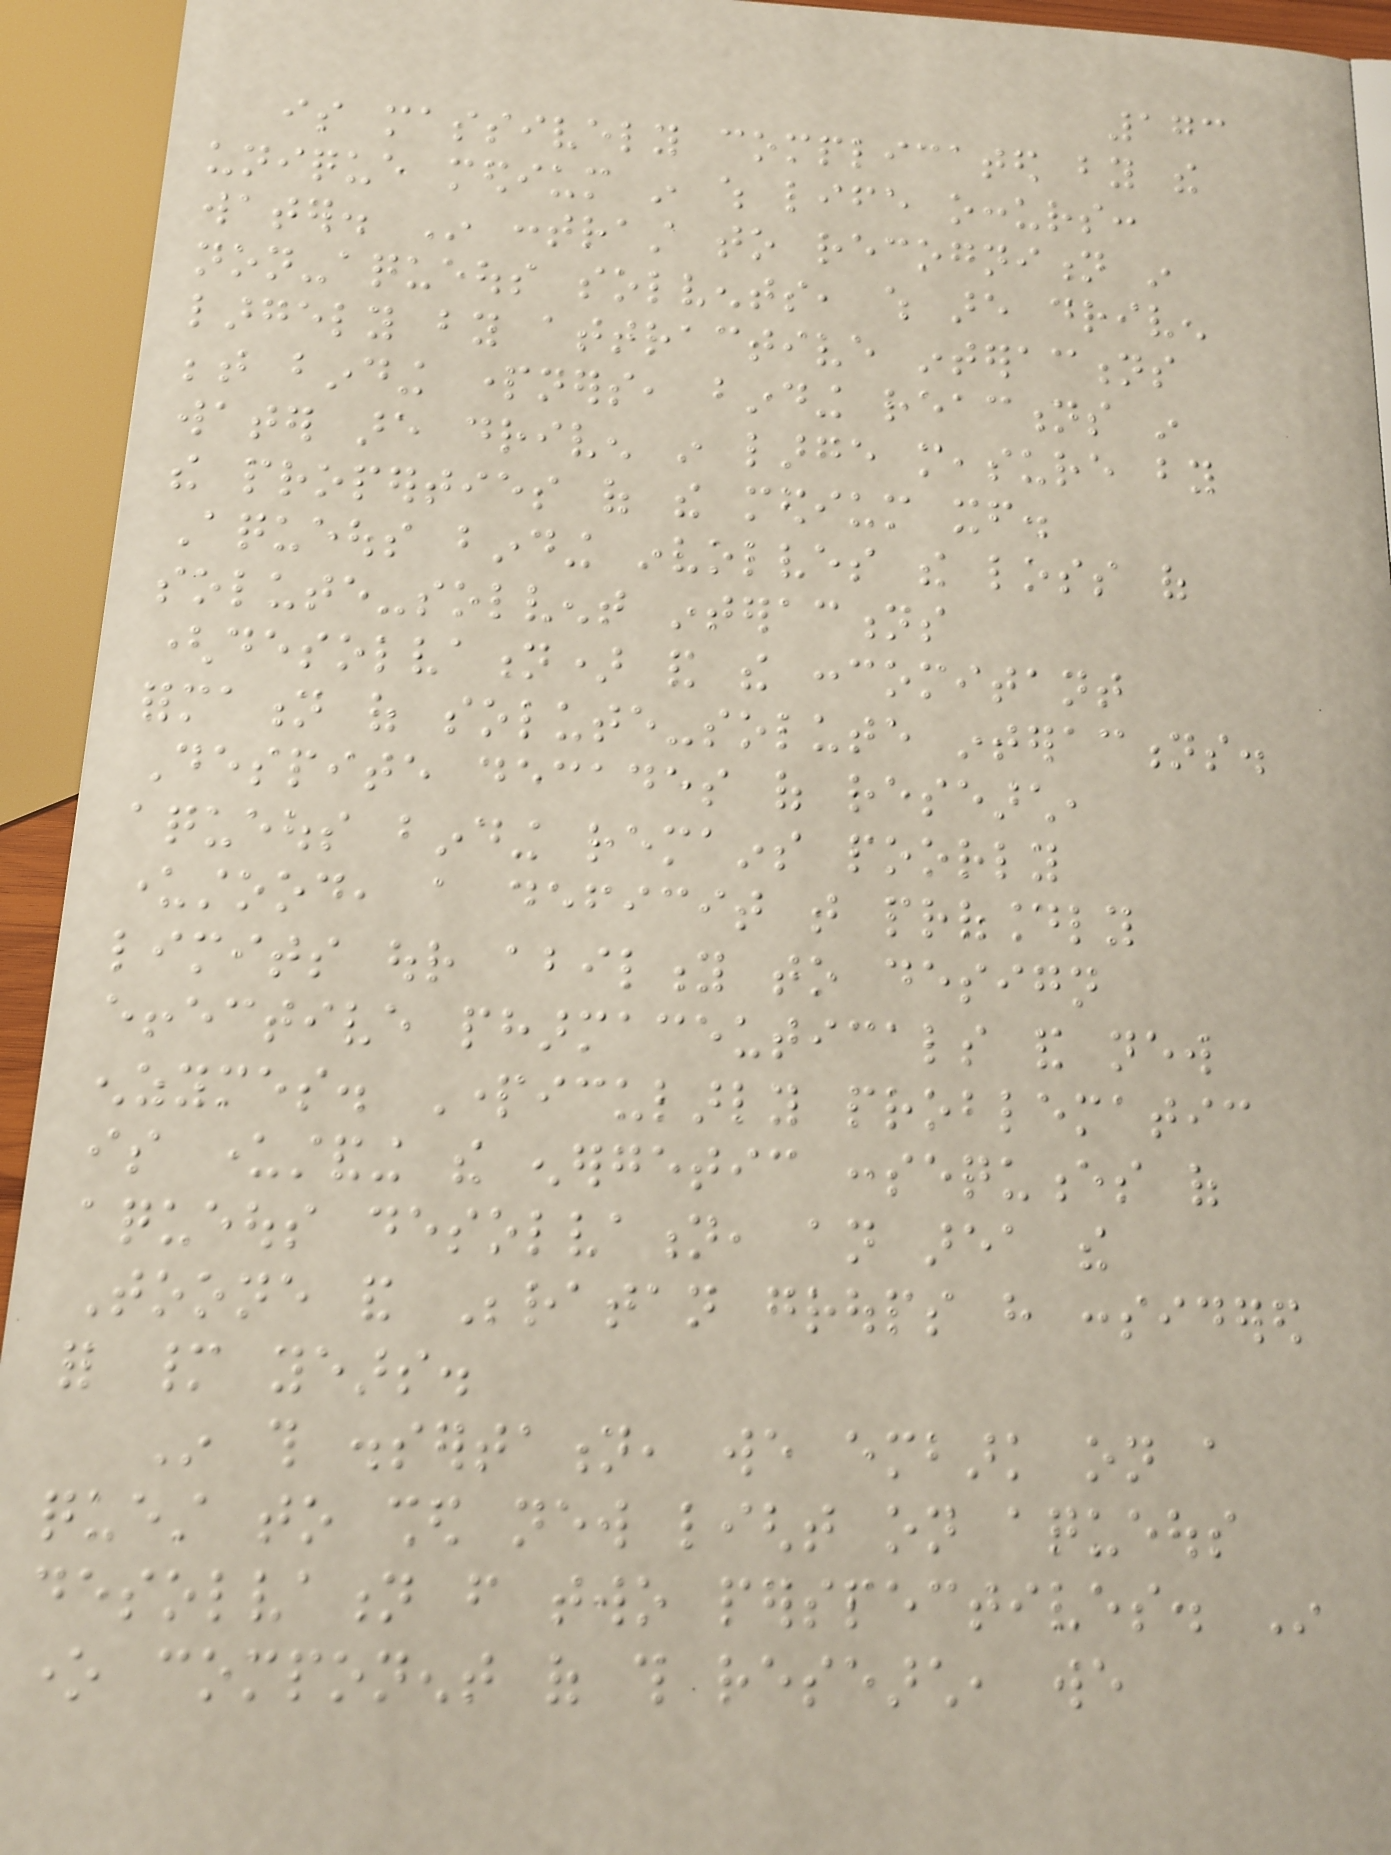173
is massively complicated by the
unique medium in which life occurs:
water. In contrast to recognition in
non-aqueous solvents, which are driven
largely by attractive interactions
between binding partners, binding reactions in
water are driven in large measure by
the properties of the medium itself.
Aqueous binding involves the loss of
solute-solvent interactions
(desolvation) and the concomitant
formation of solute-solute interactions.
Despite decades of research,
aqueous binding remains poorly
understood, a deficit that profoundly
limits our ability to design
effective pharmaceuticals and new
enzymes. Particularly problematic
is understanding the energetic consequences of
aqueous desolvation, an area the
Toone and Beratan groups have considered
for many years.
In this dissertation, we embark on a
quest to shed new light on aqueous
desolvation from two perspectives. In
one component of this research, we
